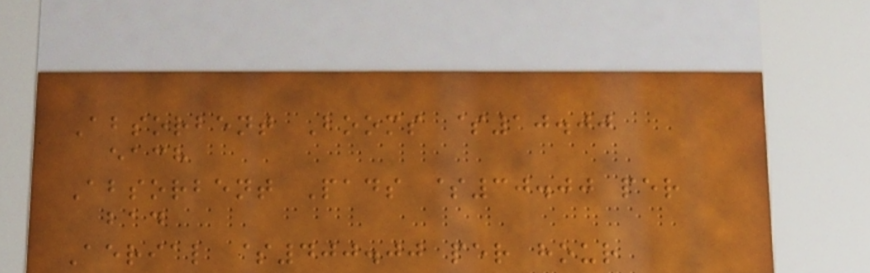Absorbent Booms $10.00
each
Absorbent Pads $30.00 per
bad
Aerial $400.00 per hour
